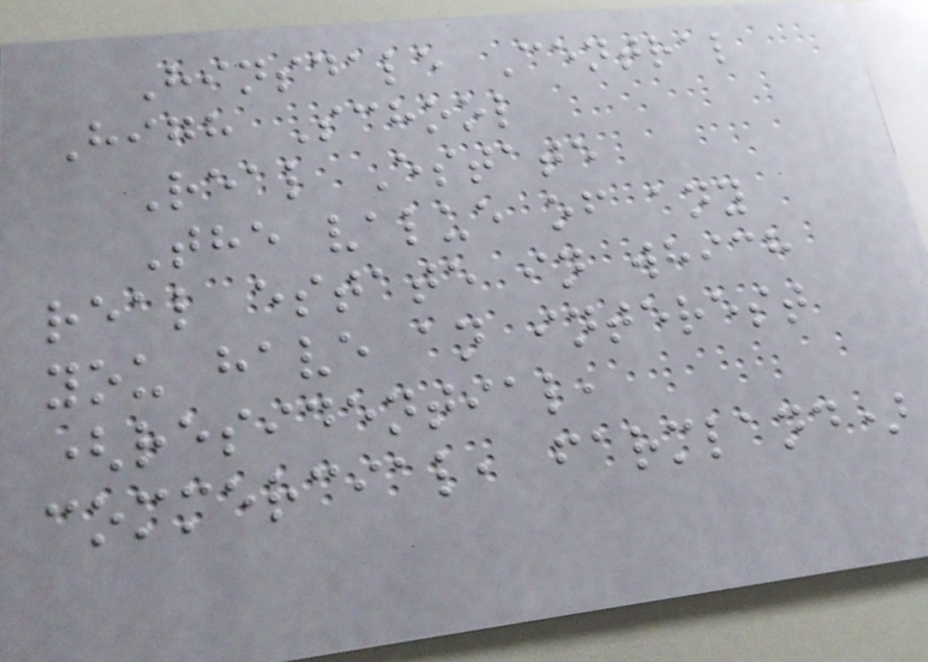Hinsdale Central
High School
Real Estate
The value of any
real estate in which
you have an interest
(residential,
commercial, farmland)
